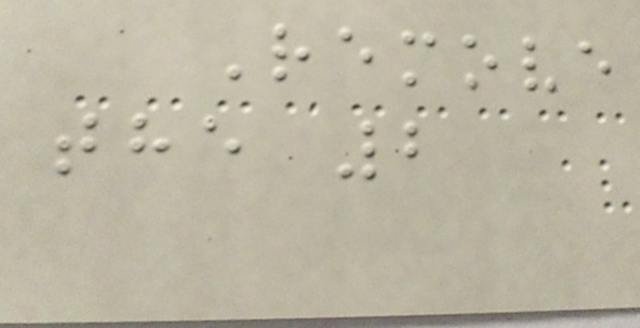Remove
the 2
